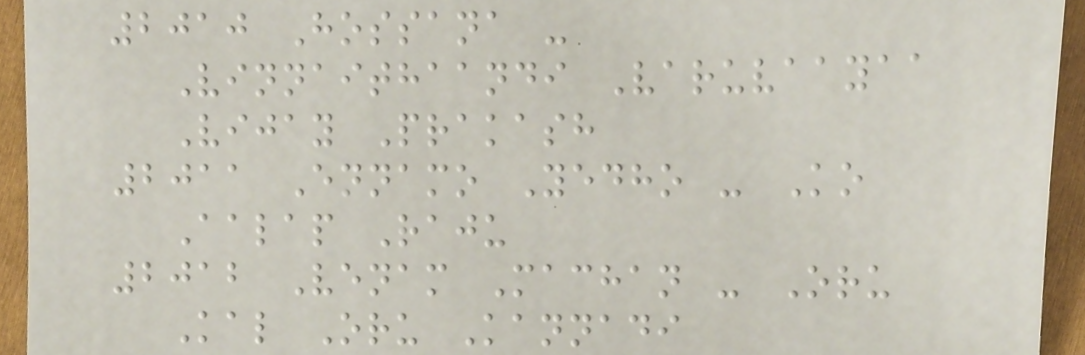2010 Hossana -
Vinnaithaandi Varuvaayaa
Vijay Prakash
2011 Ennamo Yedho - Ko
Aalap Raju
2012 Venam Machan - Oru
Kal Oru Kannadi
